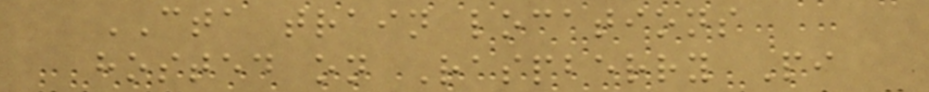CTA train locations
hosted on Raspberry Pi
